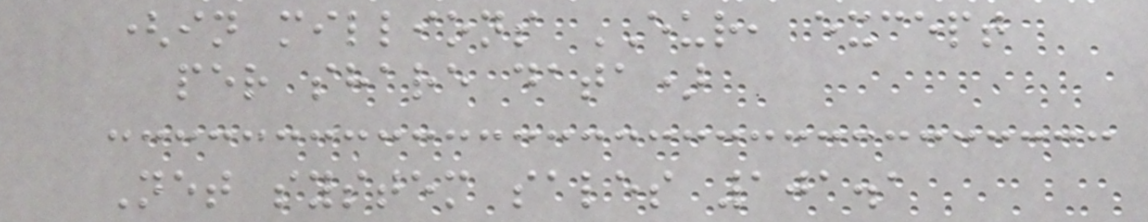(in millions EUR, except
per share data)
Net system sales 101.1
